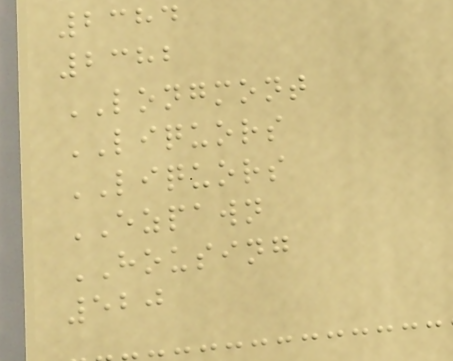2384
2382
LONGMONT
LIQUORS
LIQUORS
EZPAWN
HOUSING
520
